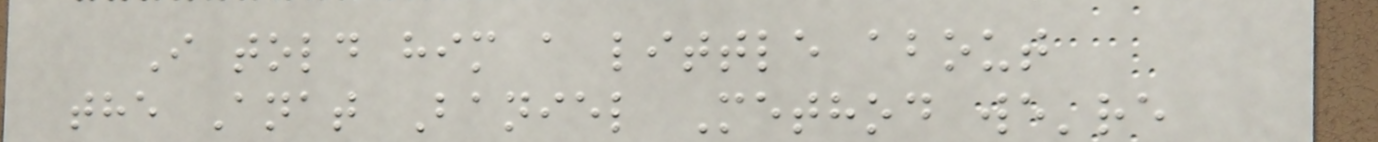I told him a little about
the Anat Baniel Method we're
